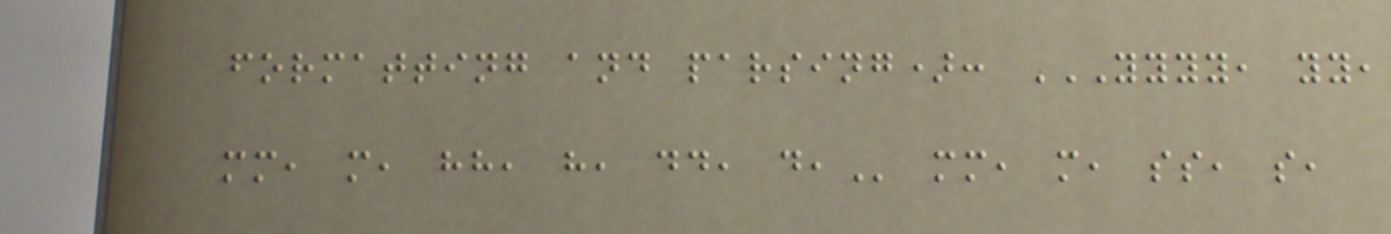formatting and parsing): YYYY, YY,
MM, M, HH, H, DD, D, mm, m, ss, s,
